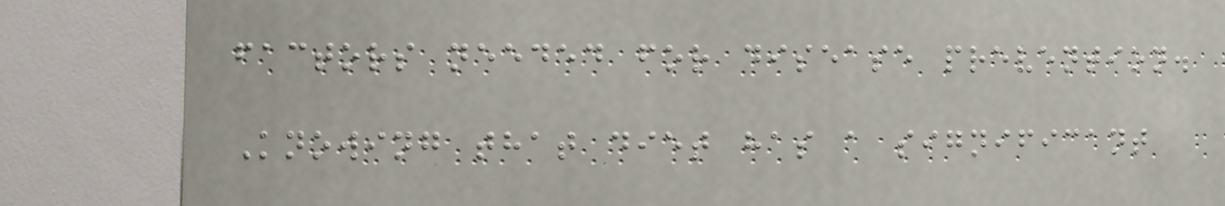factors needed for disease prevention.
Knowing that diet has a significant
